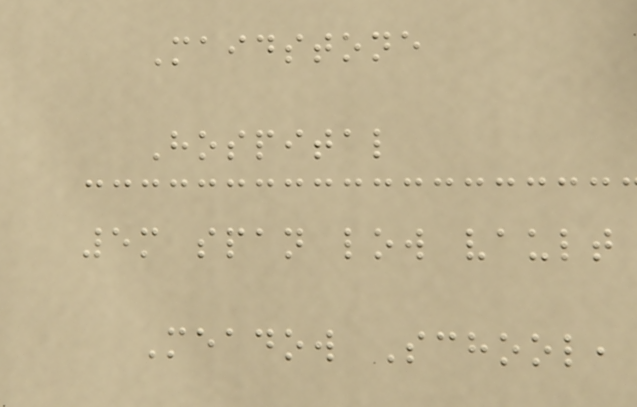Maidstone
Hospital
5m span low vault
Meadow School,
